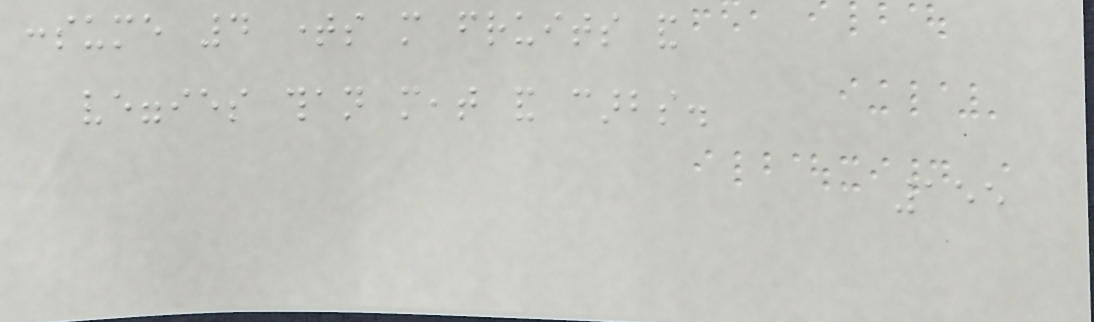consume 4 times more fruits and
veggies than meat and carbs.
155
